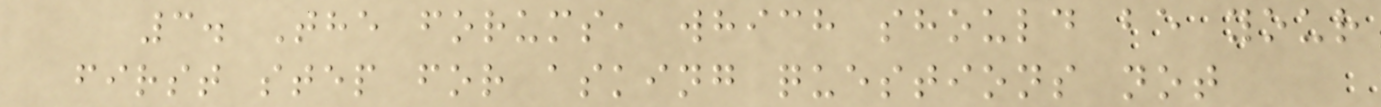3. The forums, which should be your
first step for asking questions not
